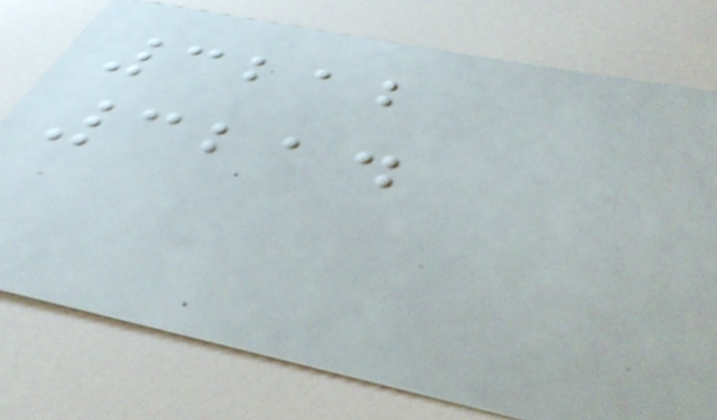3212
3214
